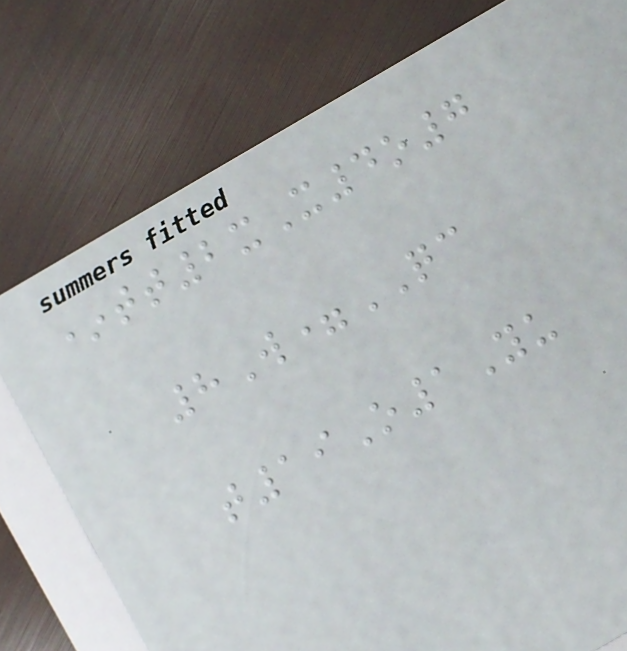*tt2xX4o7
8W=QC
t19O1Yu
